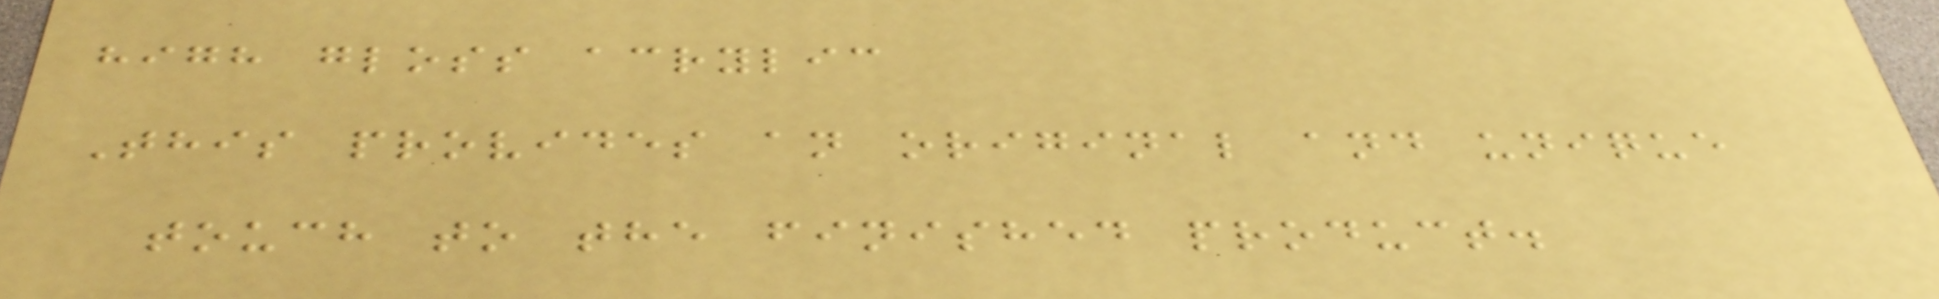high gloss acrylic
This provides an original and unique
touch to the finished product.
